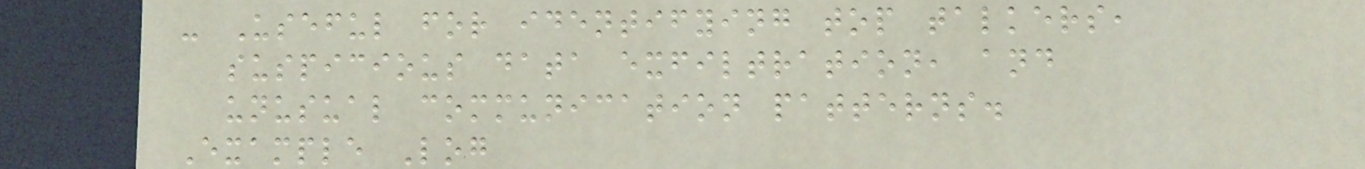- Useful for identifying top talkers,
suspicious data exfiltration, and
unusual communication patterns.
Example Log
